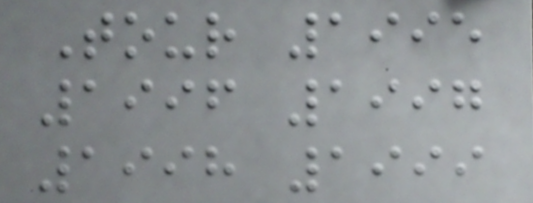Tour 1995
1996 1997
1998 1999
